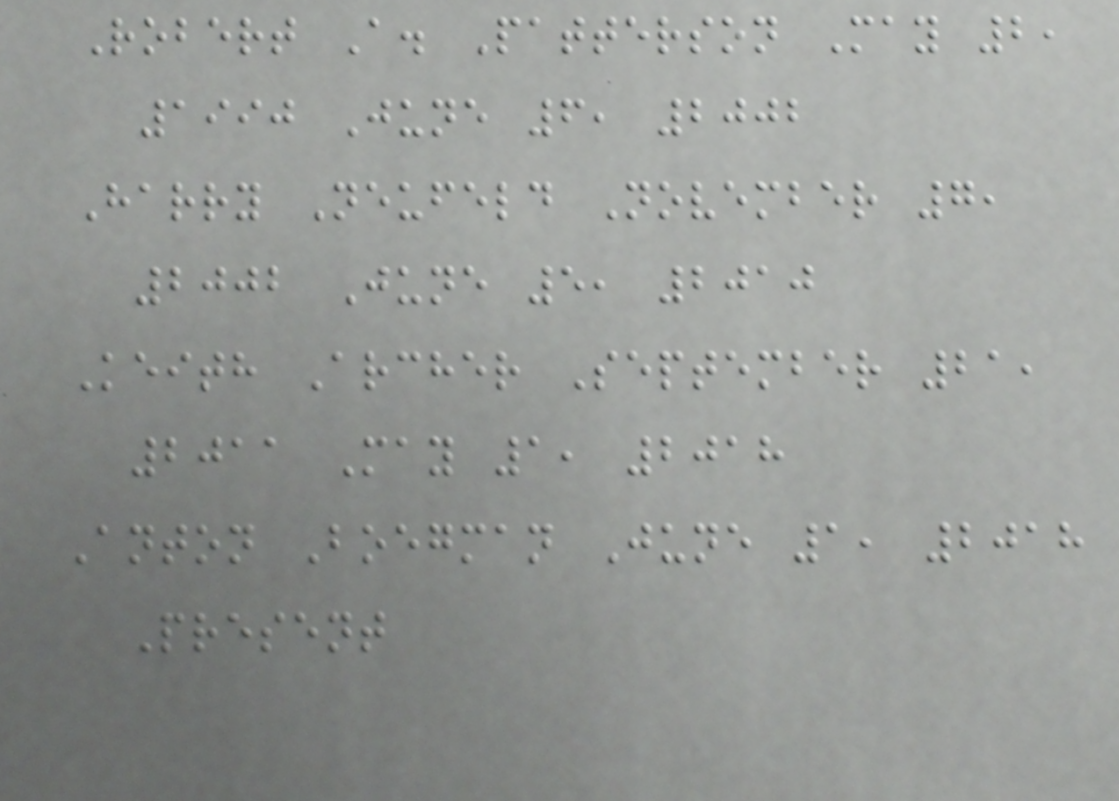Robert A. Patterson May 2,
1990 June 6, 2002
Harry Neufeld November 7,
2002 June 5, 2010
Keith Archer September 21,
2011 May 1, 2018
Anton Boegman June 1, 2018
Present
